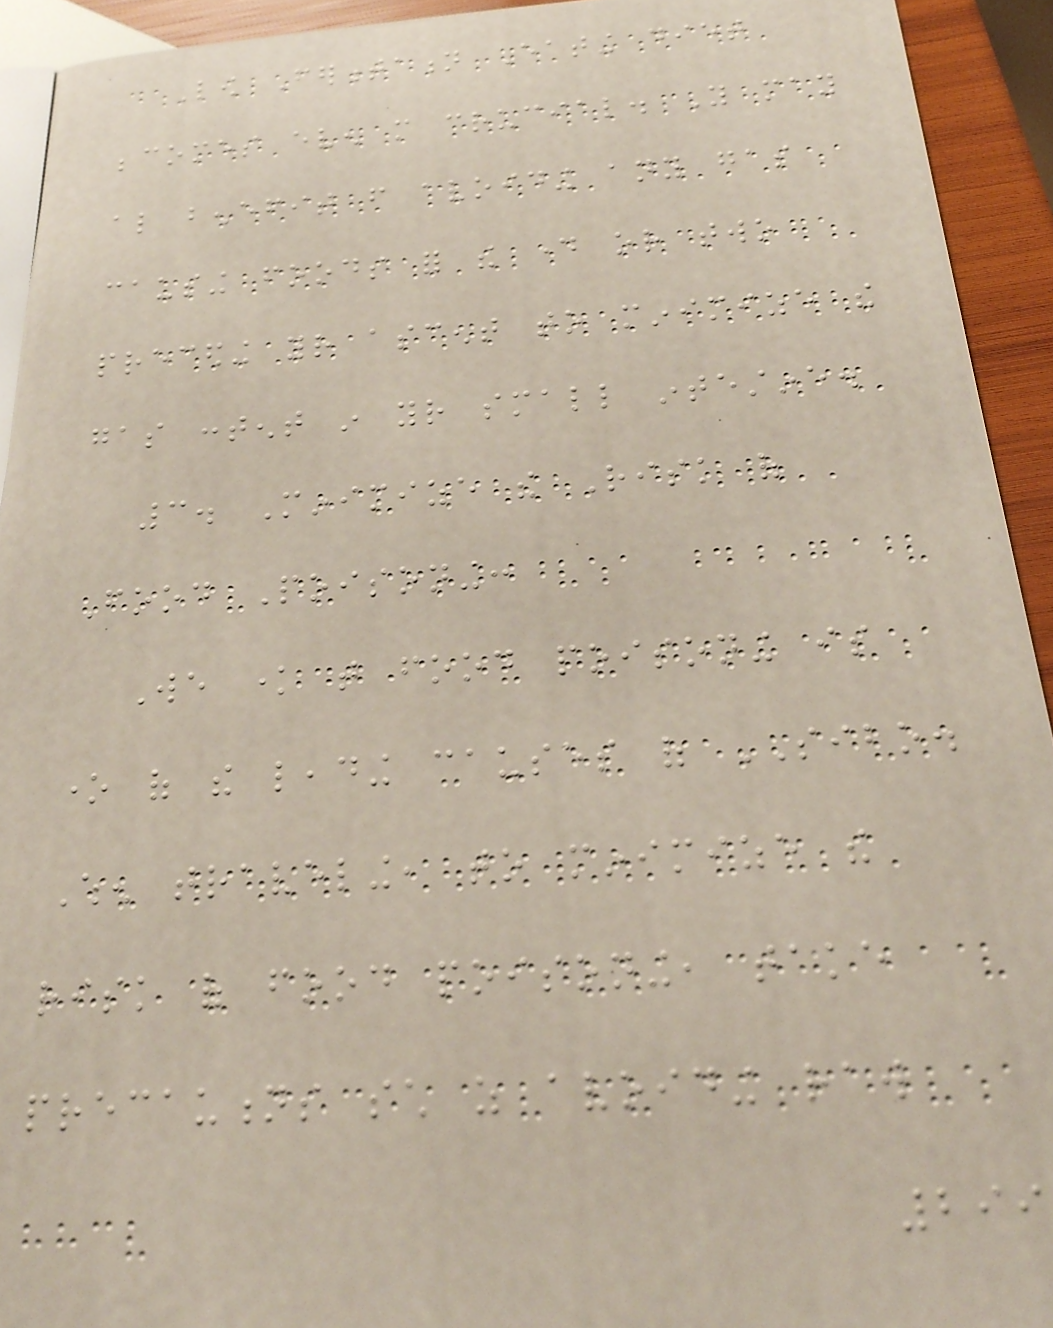Low Fermentation Eating diet
becomes even more crucial. You may
also benefit from avoiding any gas
causing foods for the day or two
preceding your ascent to minimize the
gas content in your small intestine.
3. Minimize the Risk of
Food Poisoning:
We know that food poisoning is
one of the leading causes of SIBO.
When traveling, to minimize the
risk of food poisoning, take
precautions such as avoiding raw
299
